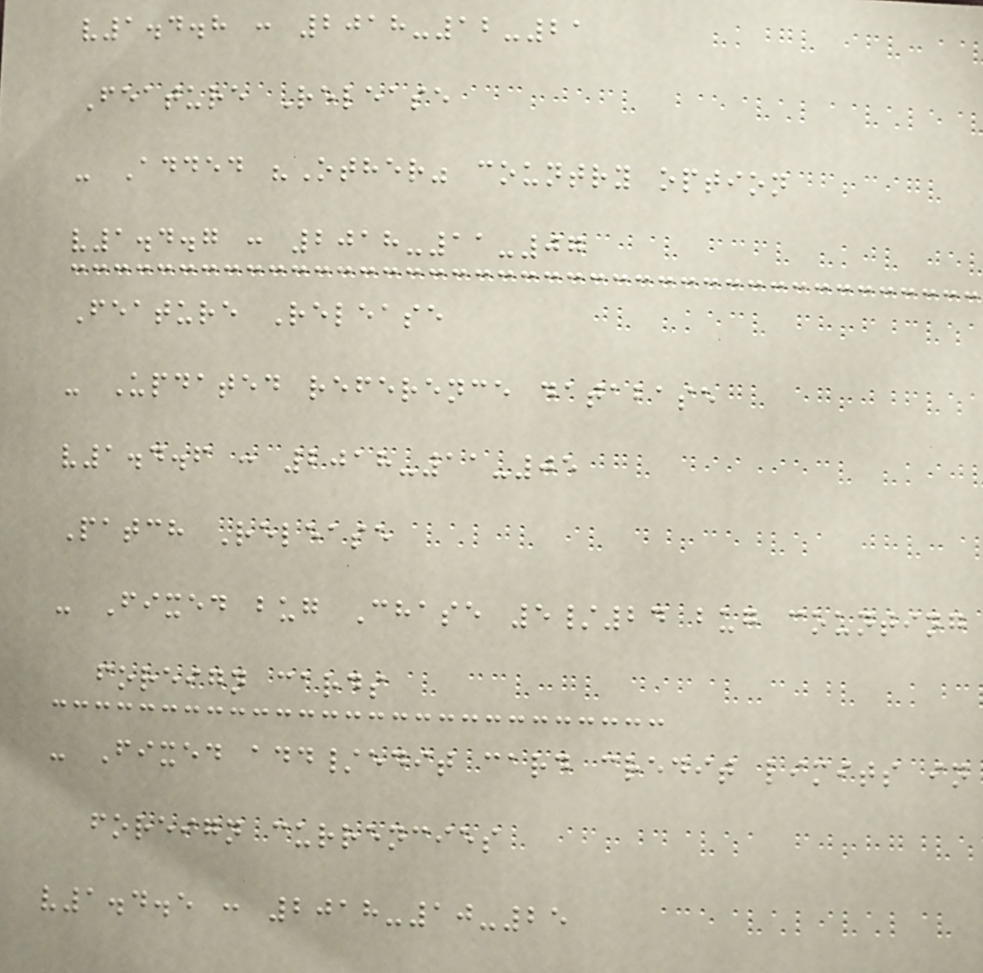v1.4.8 : 2018-12-21
Feature Release
- Added "Other" country option
v1.4.7 : 2018-11-07
Feature Release
- Updated reference database
v1.4.6 : 2018-11-05
Patch Release
- Fixed bug Chase 5/24 bug counting
foreign cards
- Fixed add/edit card credit limits in
foreign currencies
v1.4.5 : 2018-10-25
